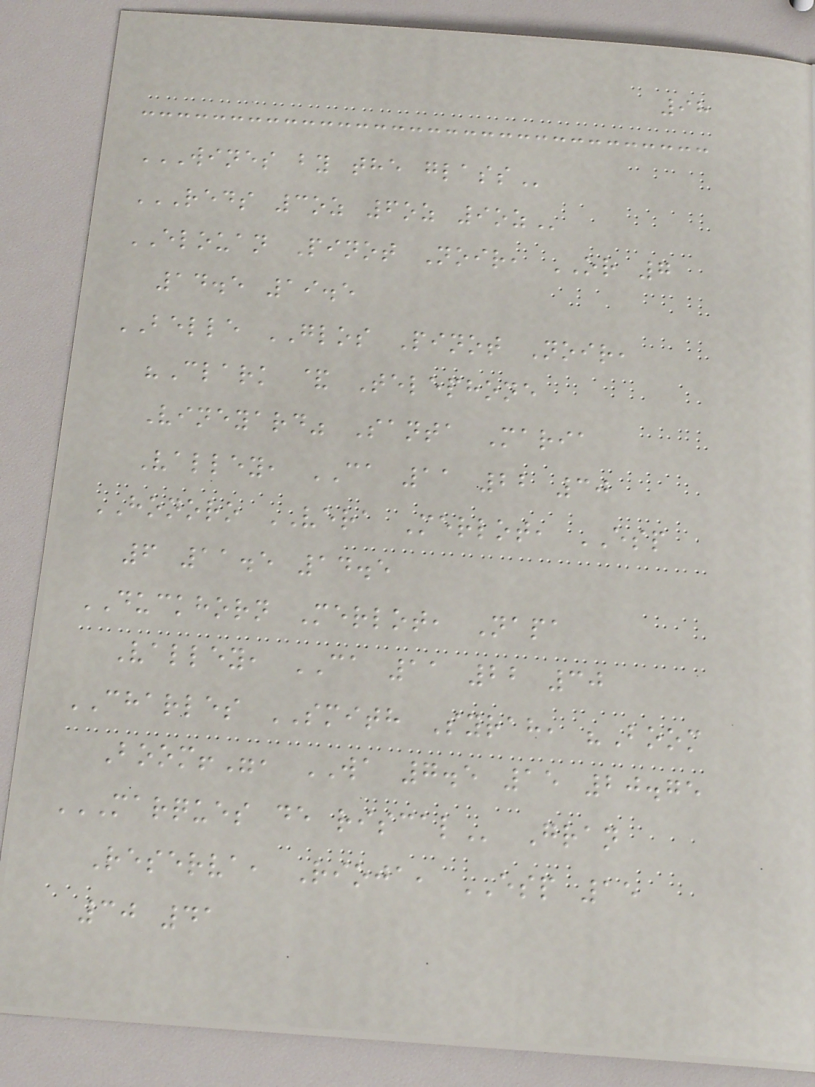98
WINES BY THE GLASS
REDS 3OZ 6OZ 9OZ
ELOUAN Pinot Noir, OR 7
14.5 19.5
BELLE GLOS Pinot Noir,
"Clark & Telephone
Vineyard" Santa Maria
Valley, CA 11 22 30
HONORO VERA Merlot, ESP
6 11.5 14.5
DUCKHORN Merlot, Napa
Valley, CA 11 22 30
CHARLES SMITH Syrah, "Boom
Boom!", WA 7.5 15 20.75
MARQUES DE RISCAL Gran
Reserva, Rioja, ESP 15
30 41
